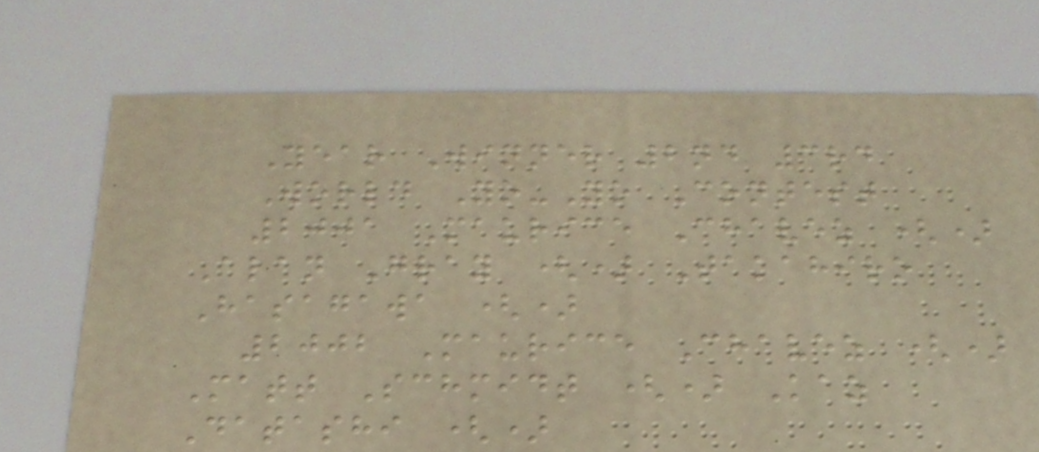Year Winner 2nd 3rd
World Yo-Yo Contest
2001 Maurice Chavez ()
Alan Gray () Takahiro
Hasagawa ()
2002 Maurice Chavez ()
Matt Schmidt () Kaz
Datashi ()
